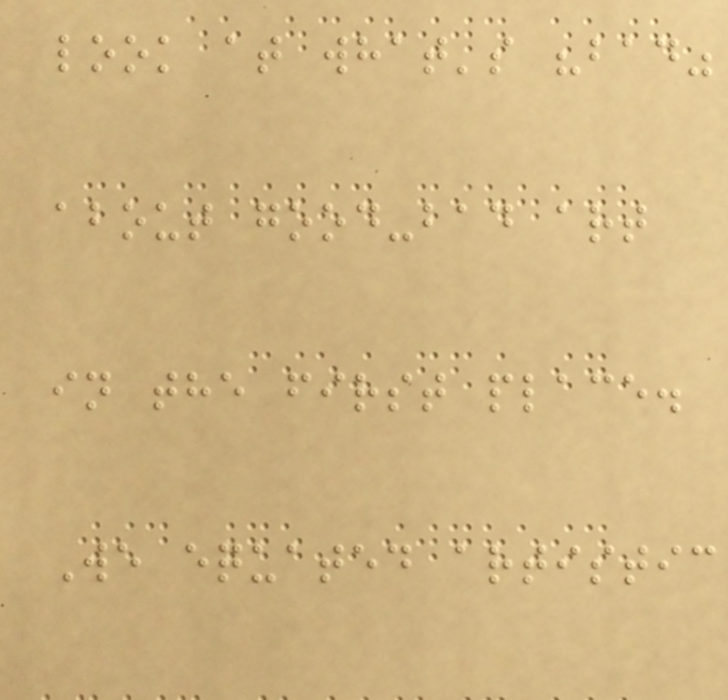look at what's "bad"
about good-bad art
in the first place.
We equated artistic
